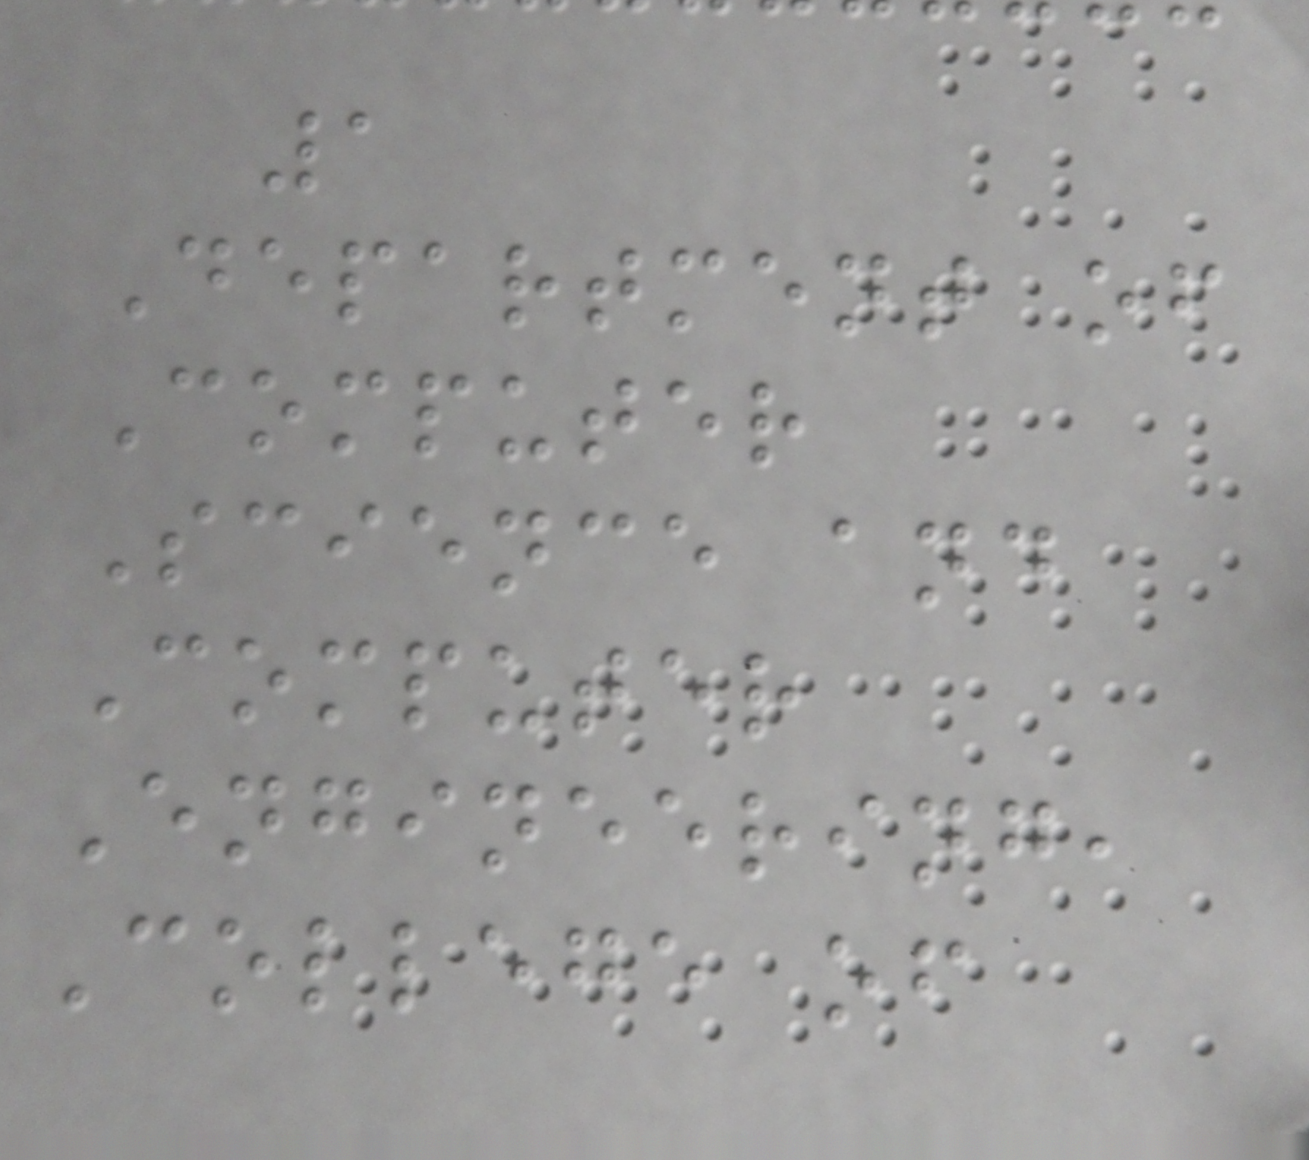1
Department of
Computer
Science and
Computer
Engineering,
College of
